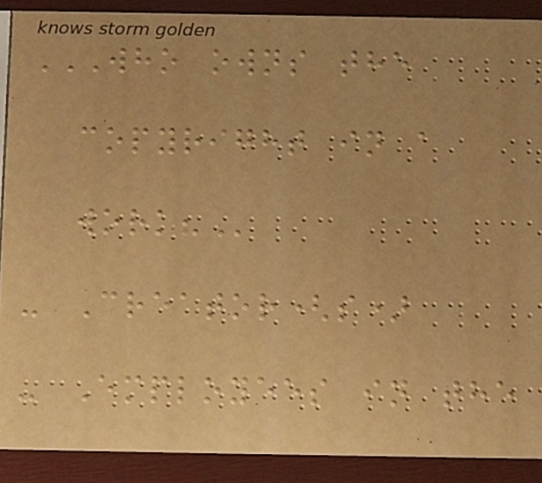WHO OWNS THE
COPYRIGHT IN A
WORK?
- Creator(s)
- Employees in the
